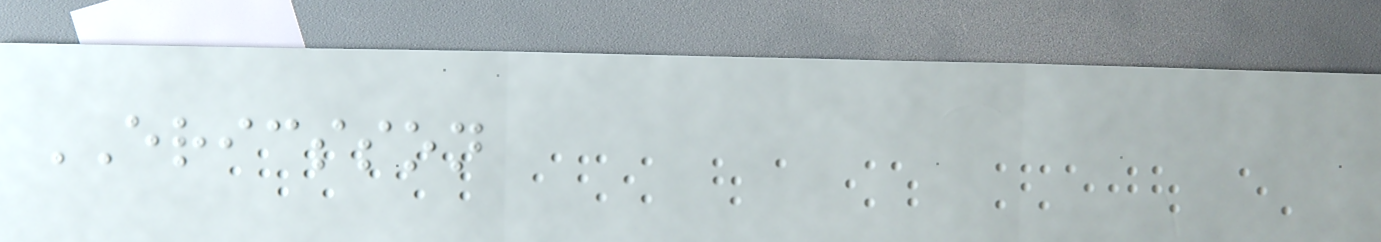ERICSSON
